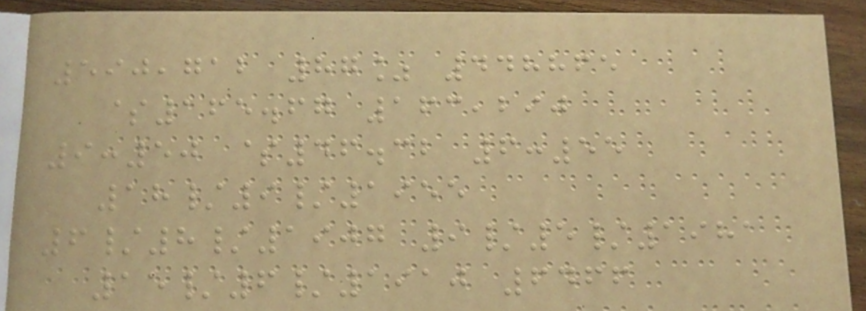590,712 87% 448865
$165.67 163,290
9:50 $46.32 6:55
18/9/1955
6/8/1907 9/5/1981
15/6/1910 6466
